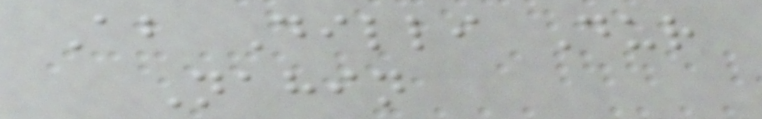Ab Dilli Dur
Nahin
